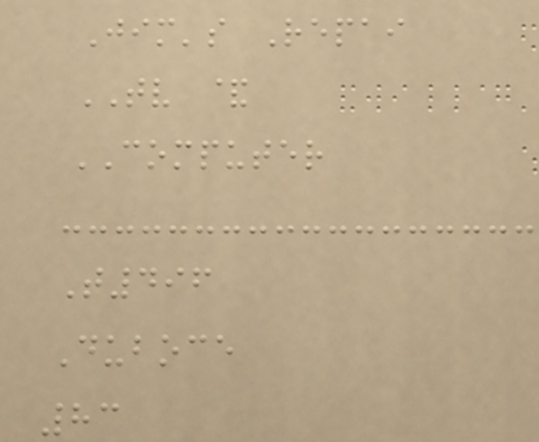Jim's Repai
TV &
COMPUTER
T496
Duboce
83
